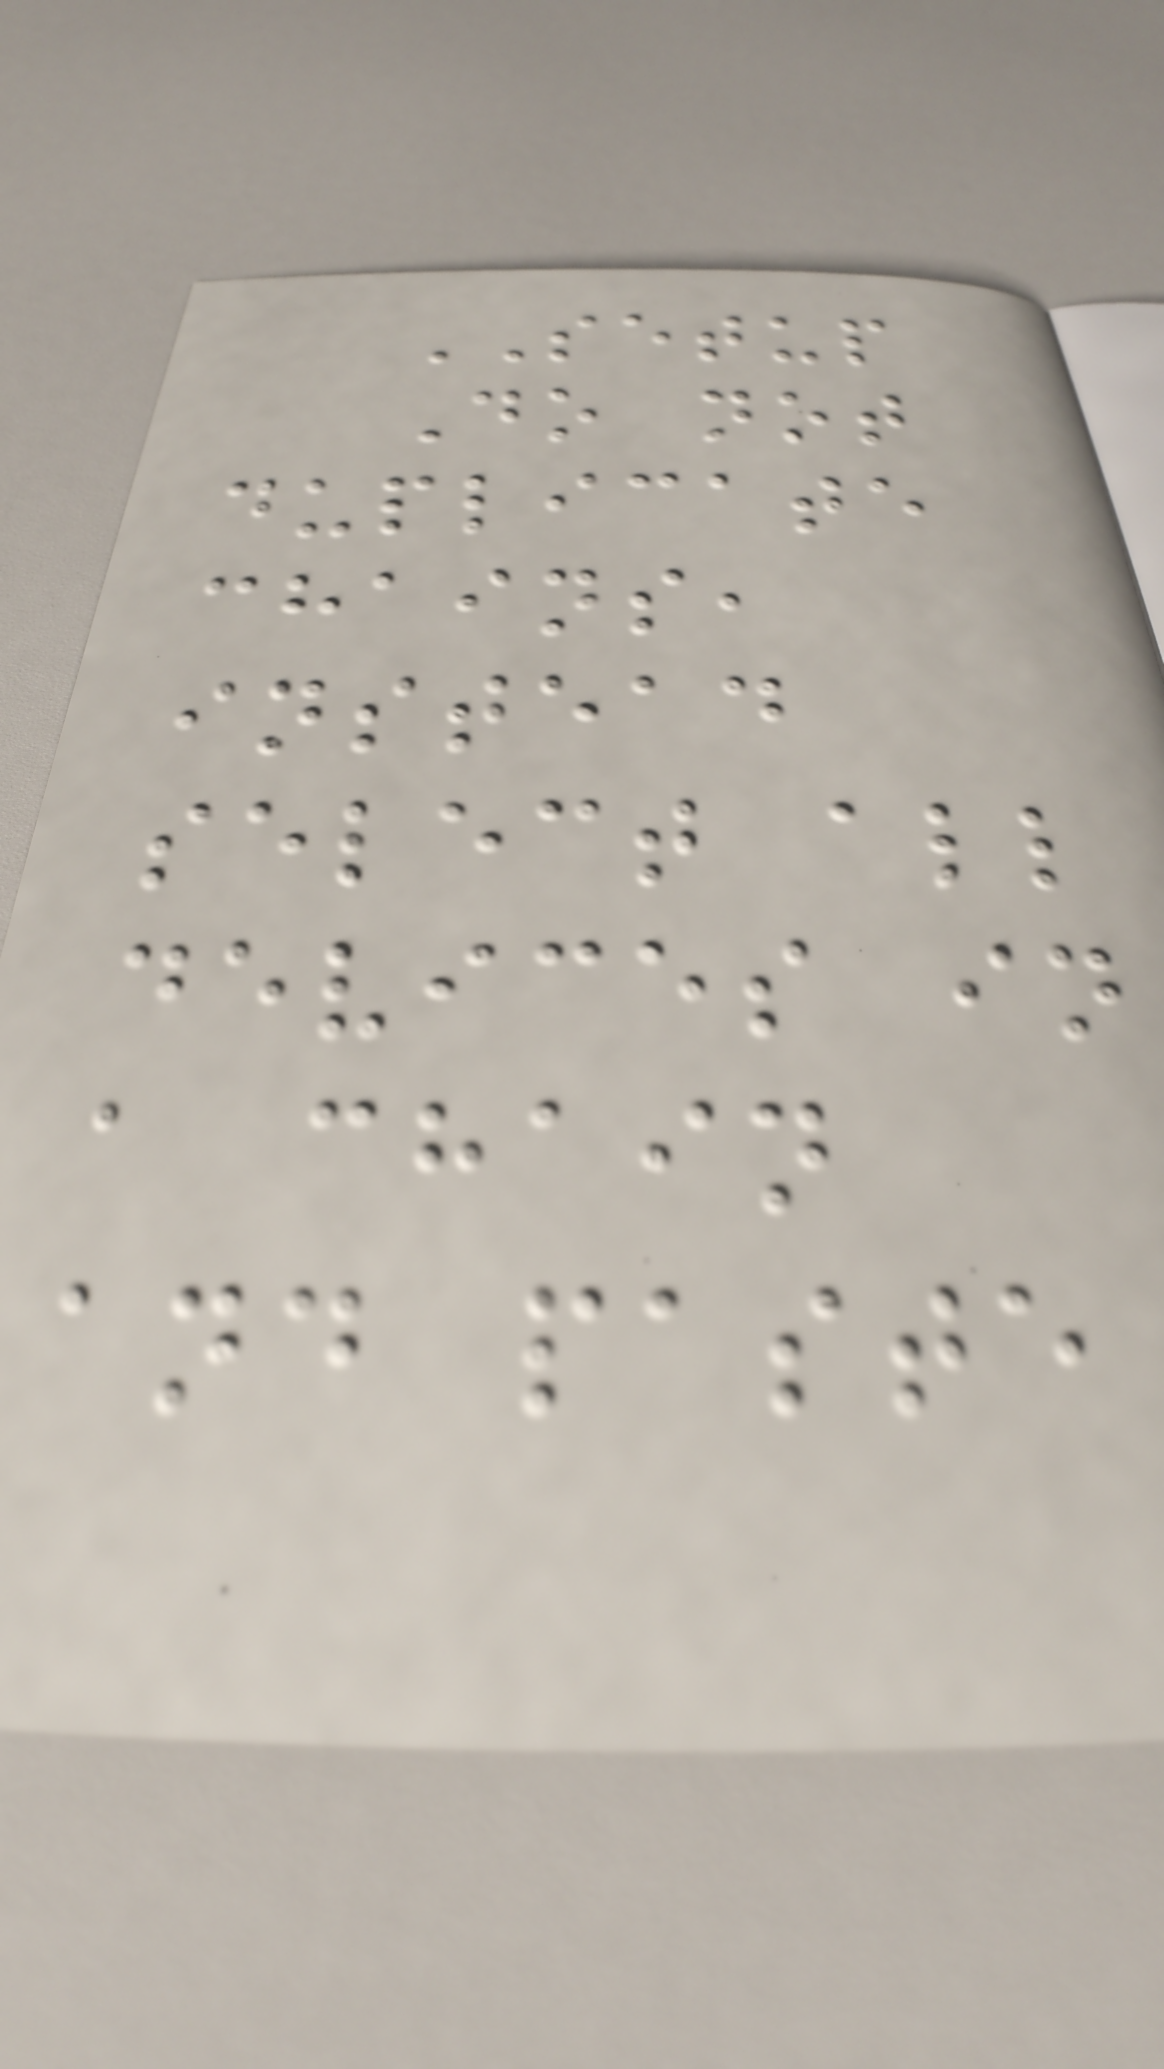SETUP
Do not
duplicate
chains,
instead
select all
devices in
a chain
and paste
